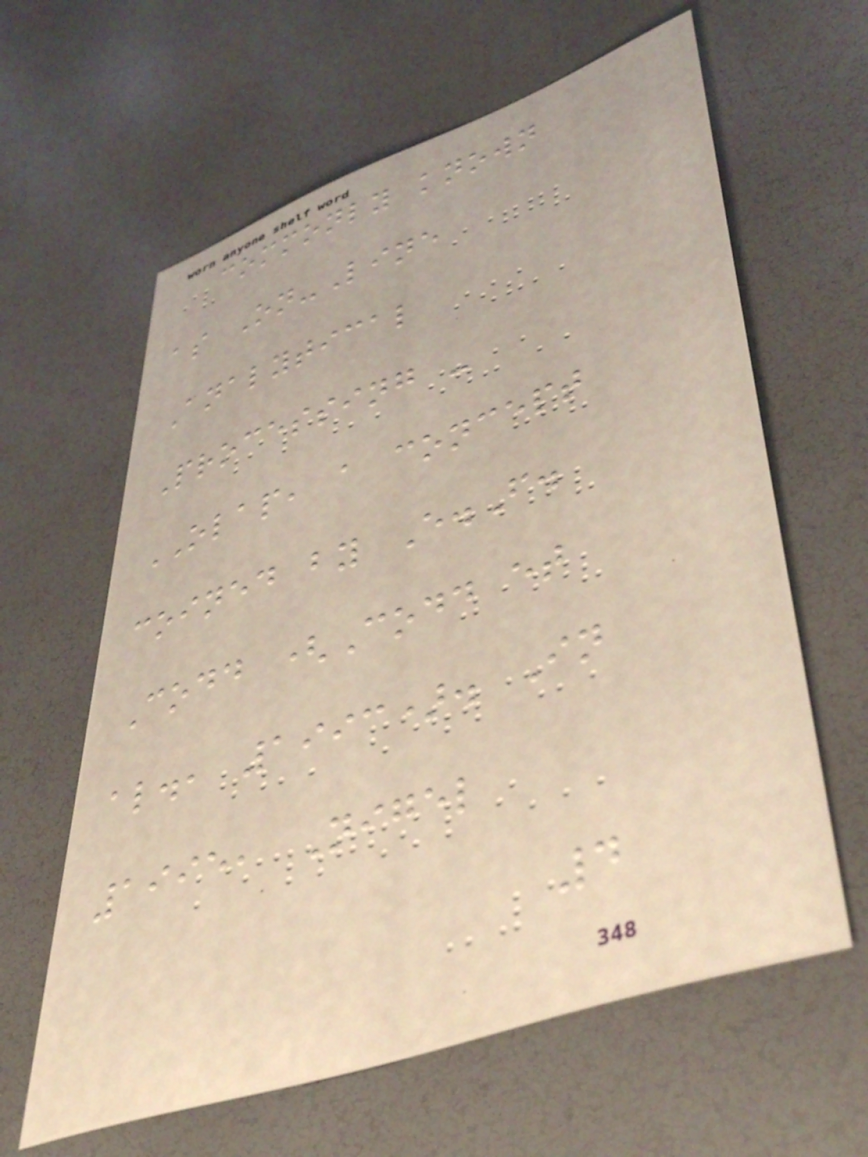commonly known
as On-Line
Analytical
Processing -
OLAP, a concept
coined by E.F.
Codd (Codd et
al., 1993). In
1995, Nigel
4
